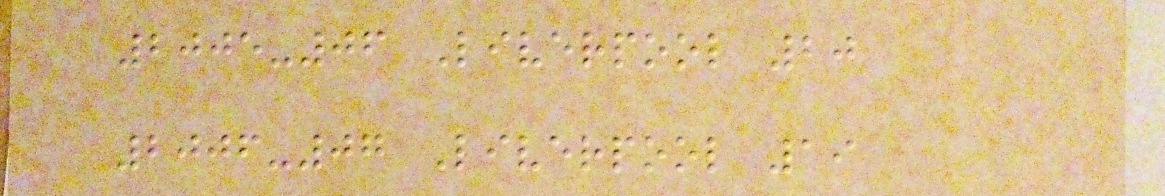2005-06 Liverpool 20
2006-07 Liverpool 19
